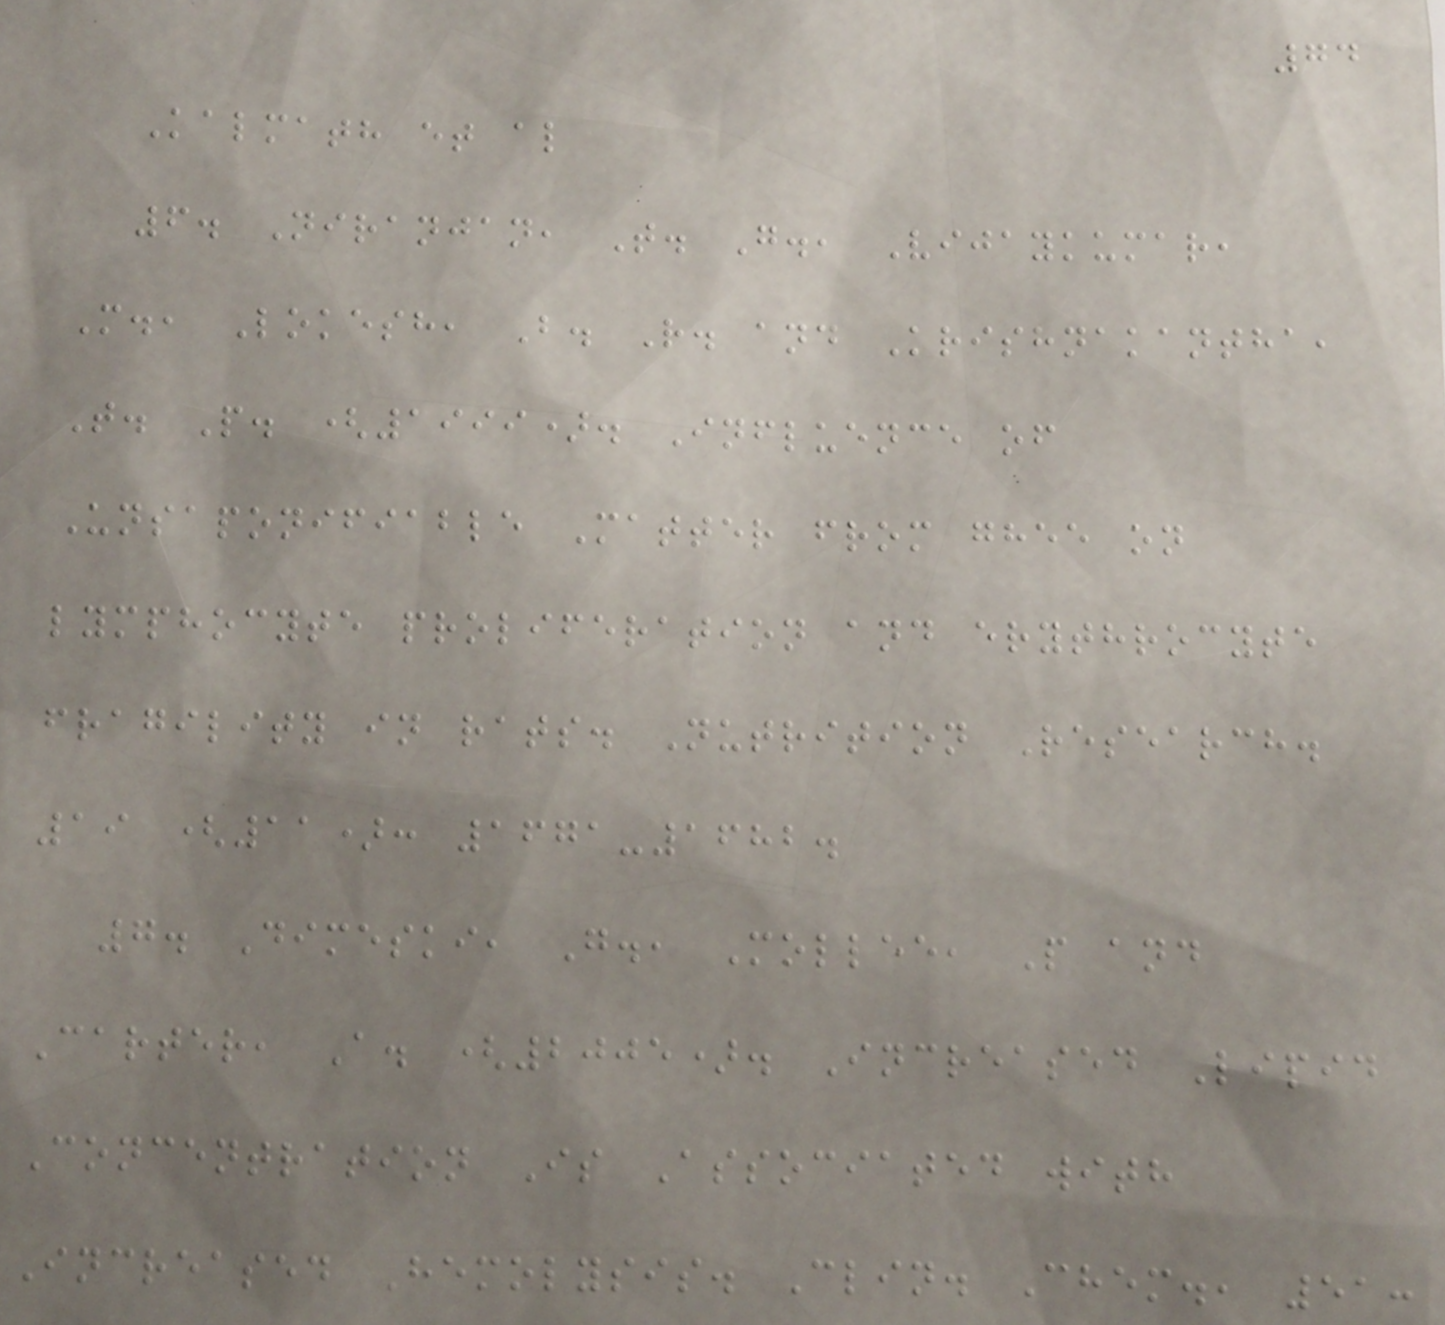74
Kalmath et al
6. Niranjan, T. G., Vijaykumar,
M., Lokesh, B. R. and Krishnakantha,
T. P. (1999). Influence of
Unsaponifiable Matter from ghee on
lymphocyte proliferation and erythrocyte
fragility in rats. Nutrition Research.
19 (11): 1671-1682.
7. Dimeski, G., Mollee, P and
Carter, A. (2005). Increased Lipid
Concentration Is Associated with
Increased Hemolysis. Clin. Chem., 51:
